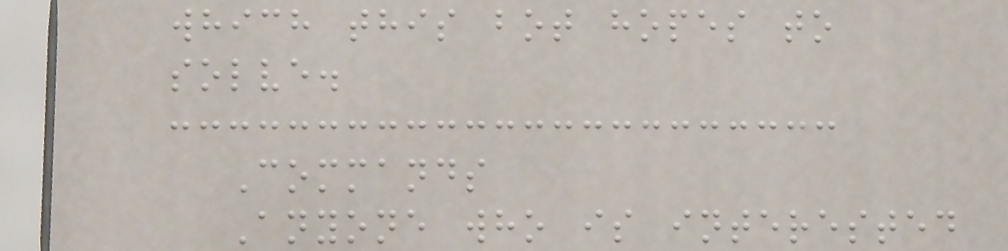which this bot hopes to
solve.
Commands
Anyone who is interested
